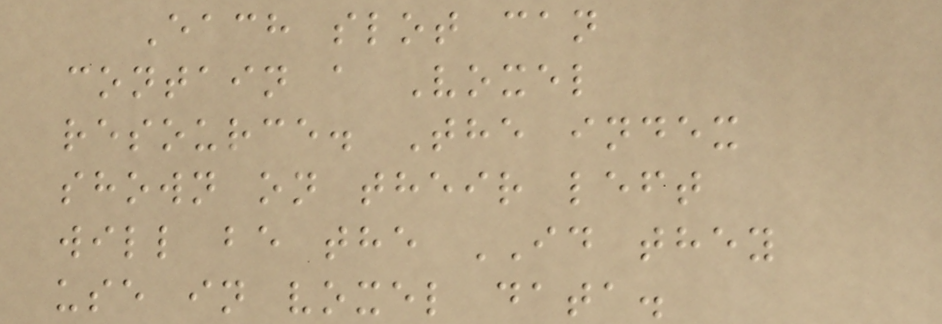Each slot can
contain a Voxel
resource. The index
shown on their left
will be the ID they
use in voxel data.
